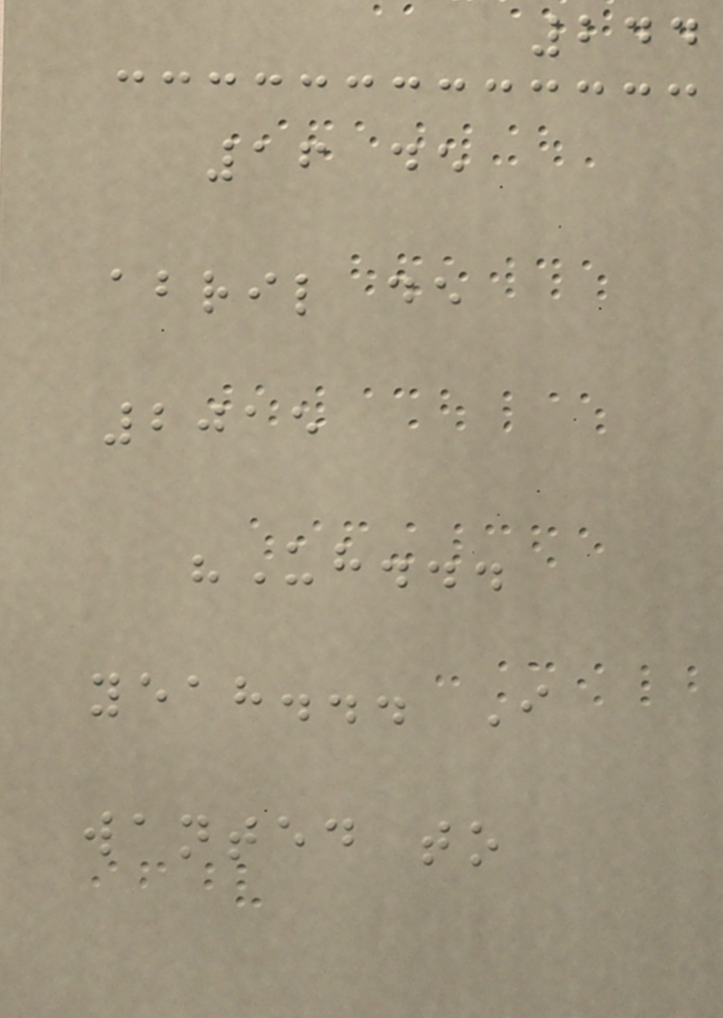244
16 de
abril de
2015
"Uh...
yeah... I
wanted to
